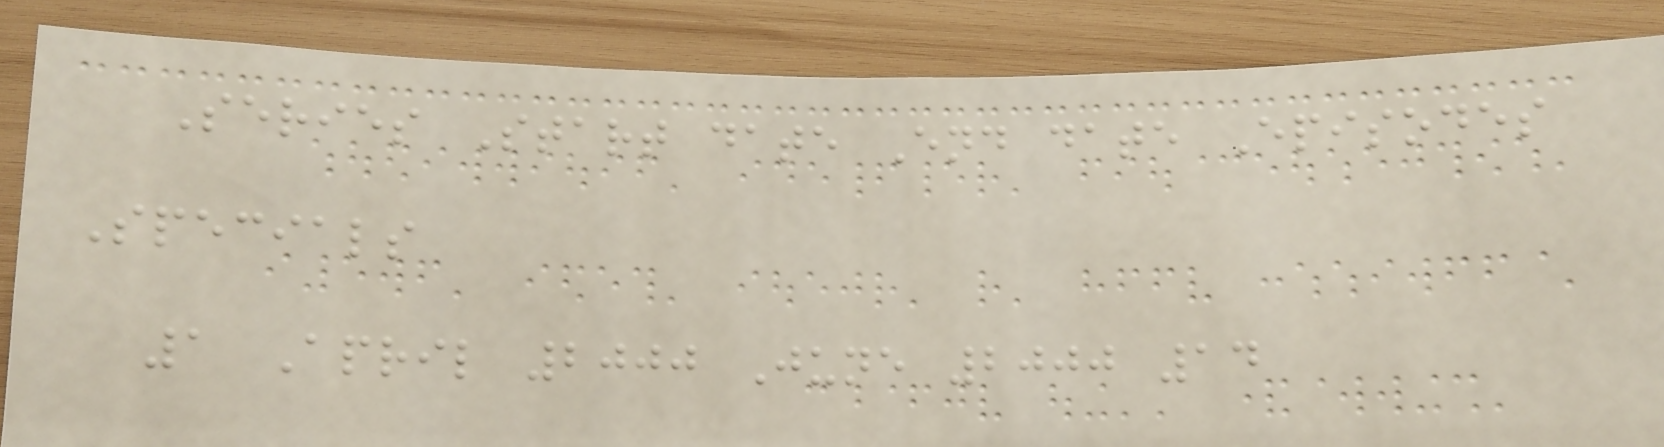Series Start date End date Episodes
Specials
1 April 2000 June 2000 14
